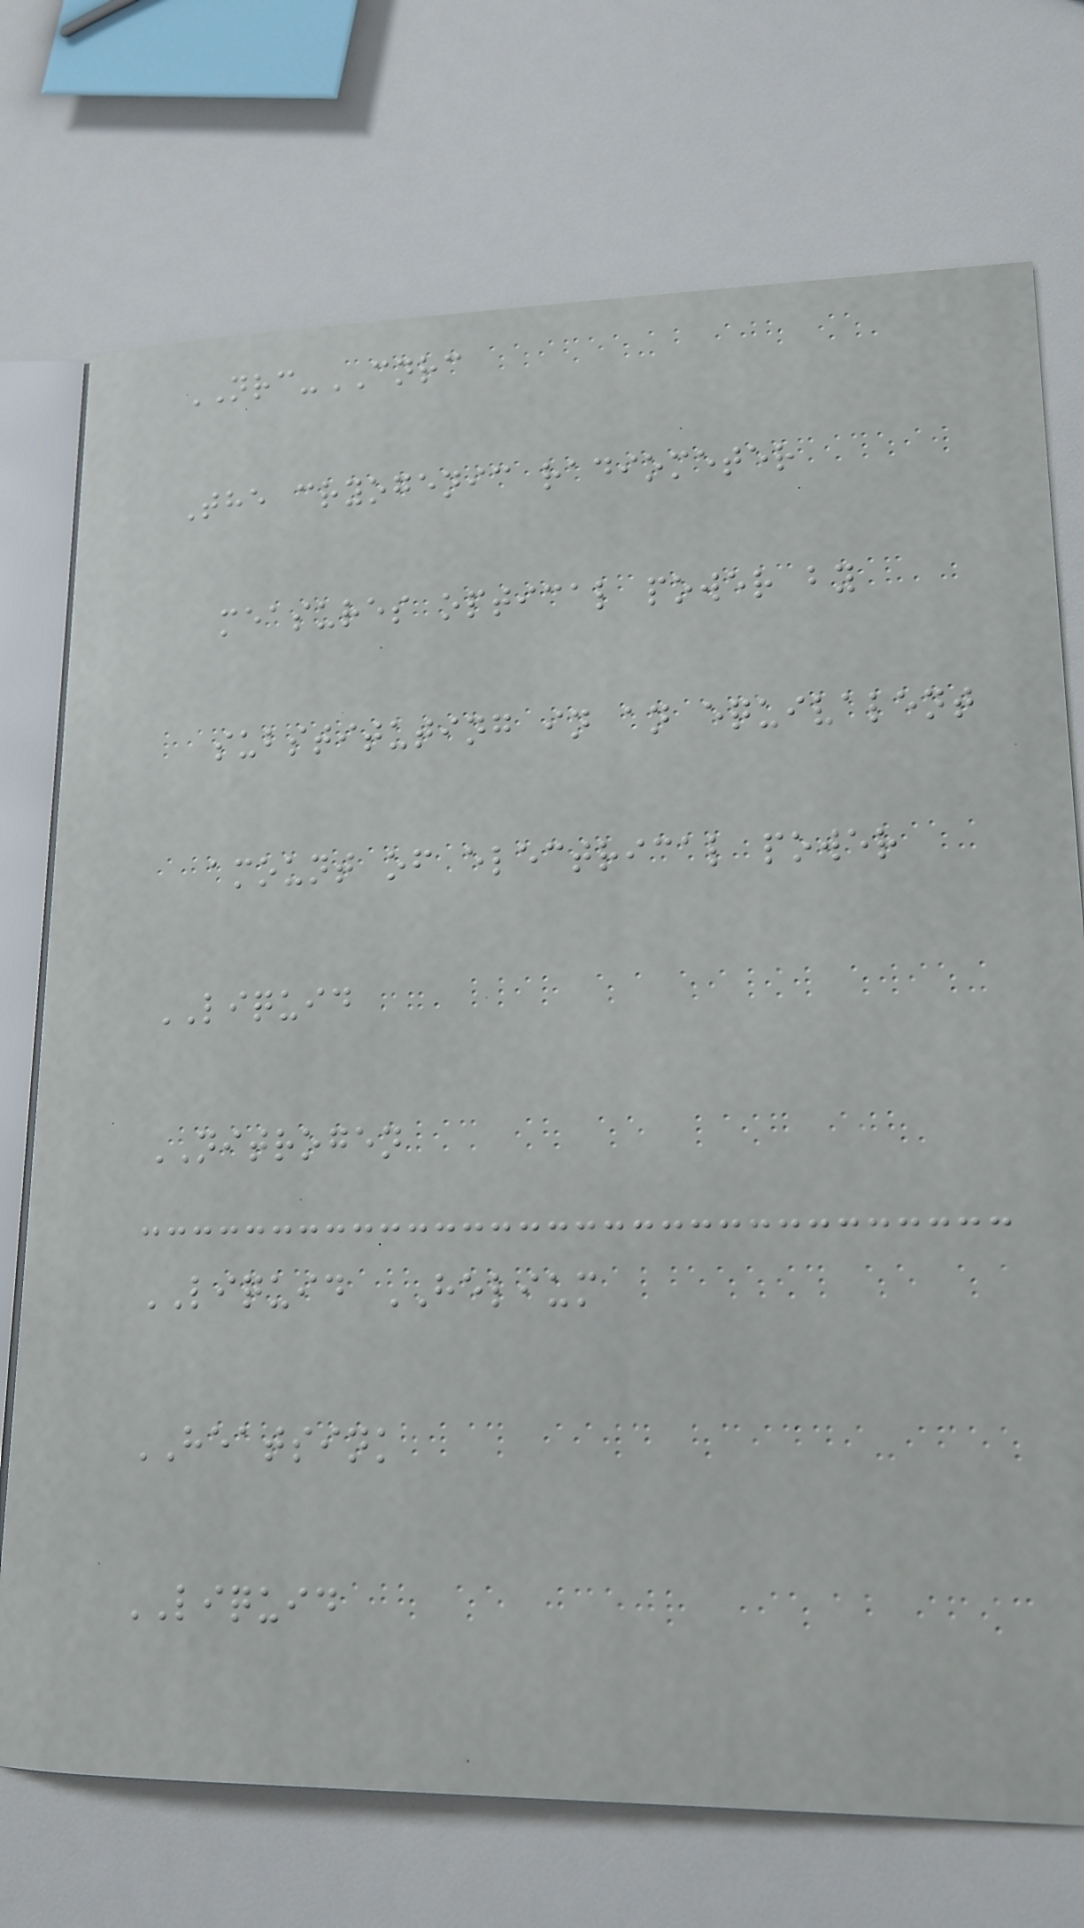NRC-CNRC
The cryogenic radiometer
measures optical power by
substituting in an equivalent
amount of electrical power
LIQUID
NITROGEN
LIQUID HELIUM
HEATSINK
LIQUID
